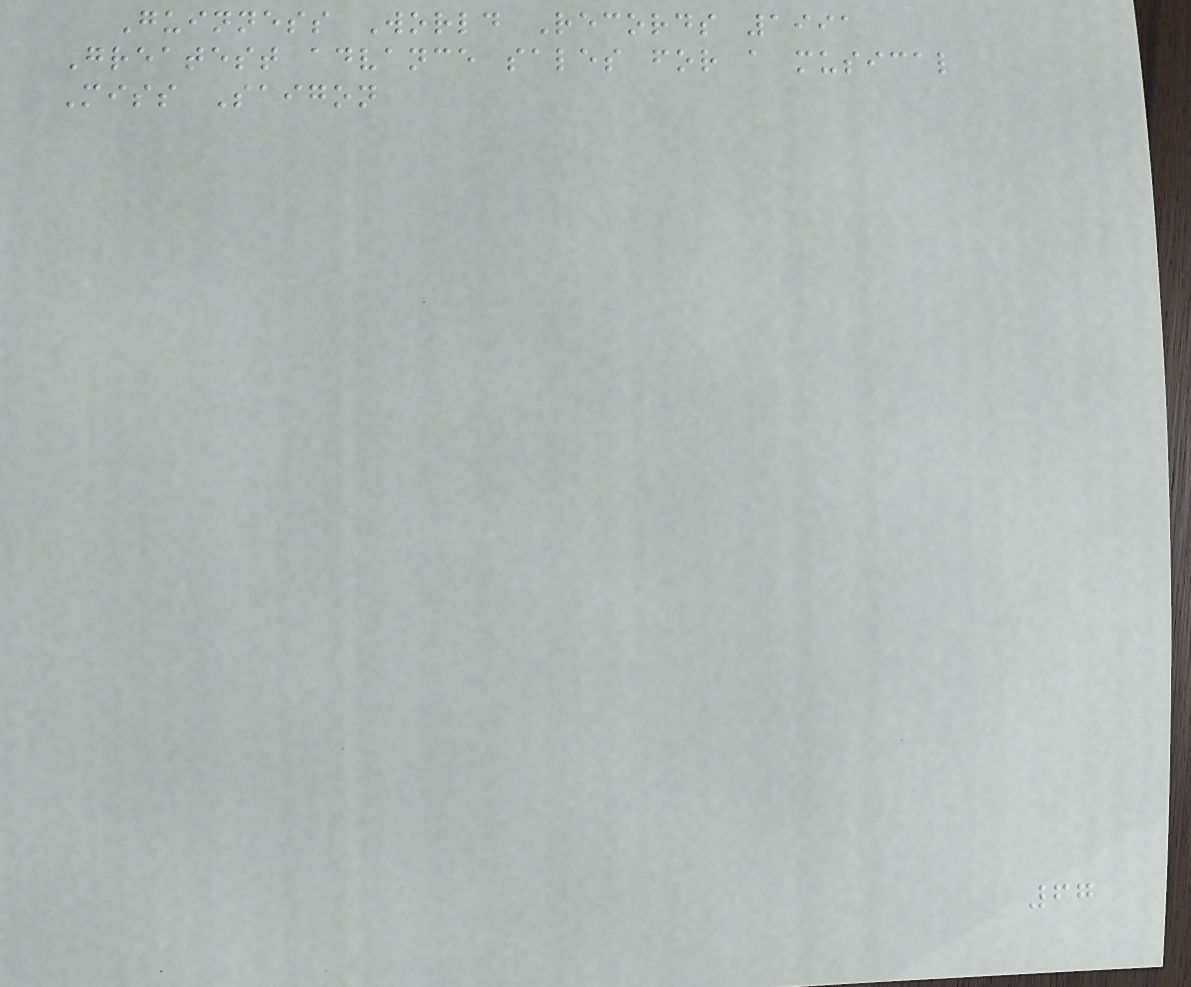Guinness World Records 1991
Greatest advance sales for a musical
Miss Saigon
67
